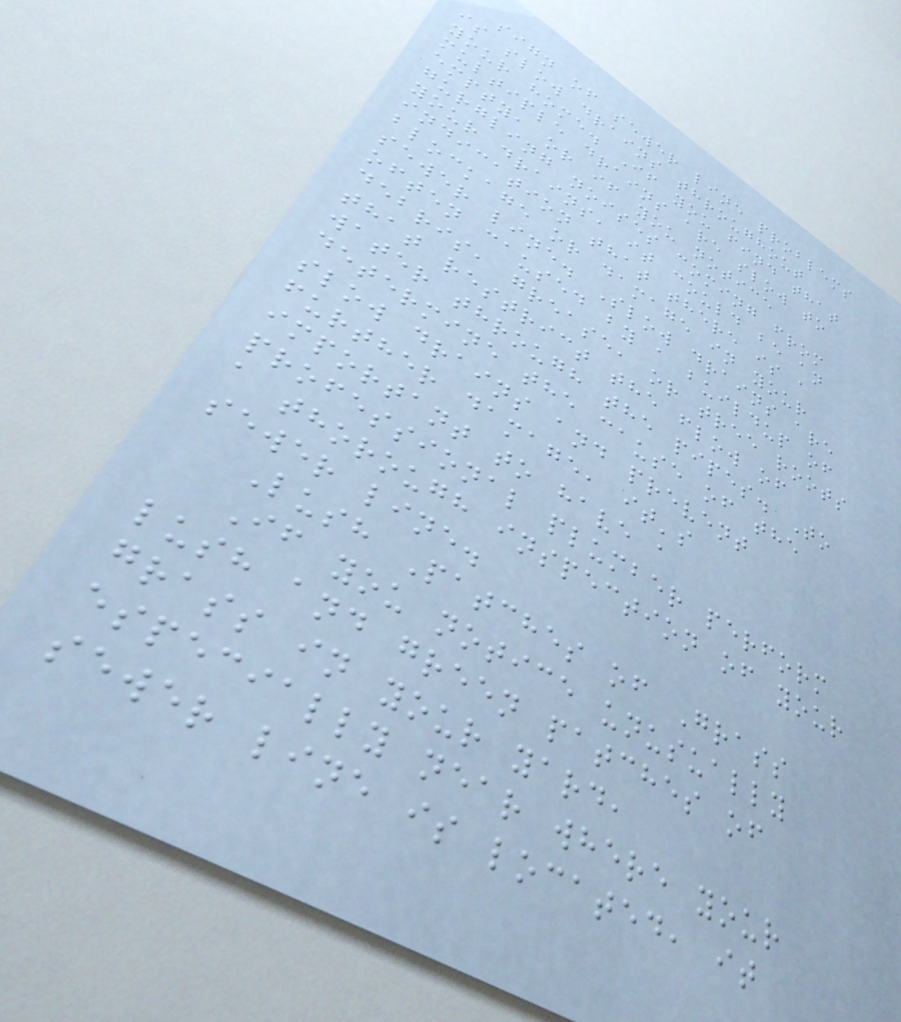sign of sewer line problems
is slow drains throughout
your home. If you find that
multiple drains are slow to
empty, or if you notice
gurgling noises coming from
your drains, it could be an
indication that there is a
blockage or damage in your
sewer line. Slow drains are
often caused by a buildup of
debris, grease, or tree roots
that restrict the flow of
water through the pipes. To
determine the cause of the
slow drains and prevent
further damage, it's
important to have a
professional plumber perform
a thorough inspection of your
sewer line.
Lush Patches of Grass
If you notice unusually
lush and green patches of
grass in your yard,
especially near where your
sewer line is located, it
